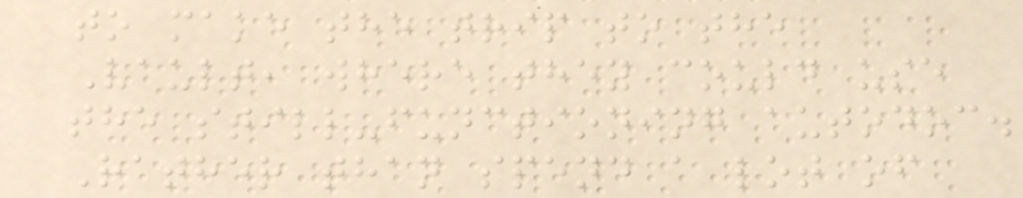to make the trip to the
Vault, where they could use
the still-functioning autodoc.
Rather than spend a lot of
